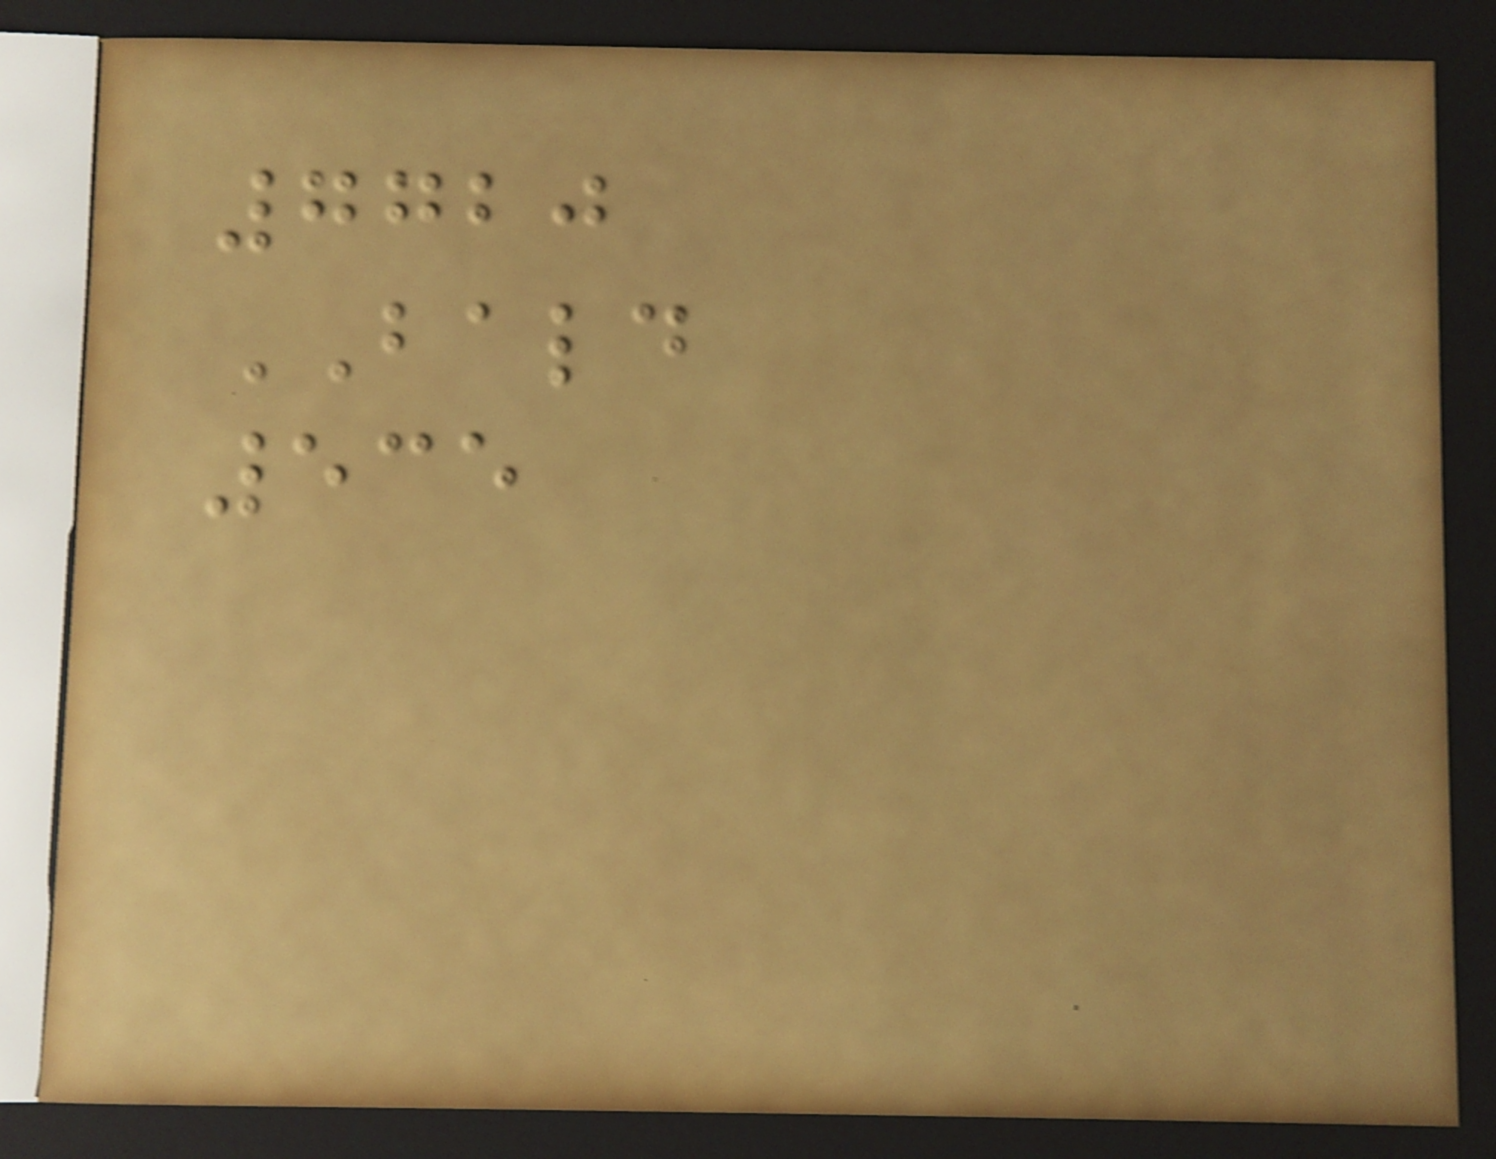7720
BALD
535
